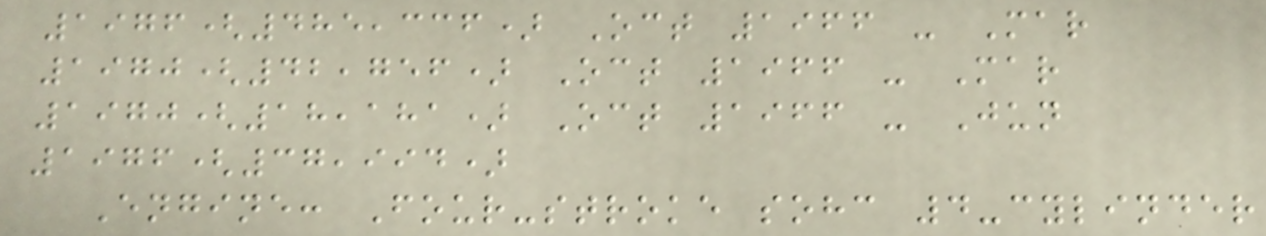1976(485,336) Oct 1966 - Mar
1970(42,756) Oct 1966 - Mar
1970(18,181) Oct 1966 - Jun
1976(37,994)
Engine: Four-stroke sohc 4-cylinder
